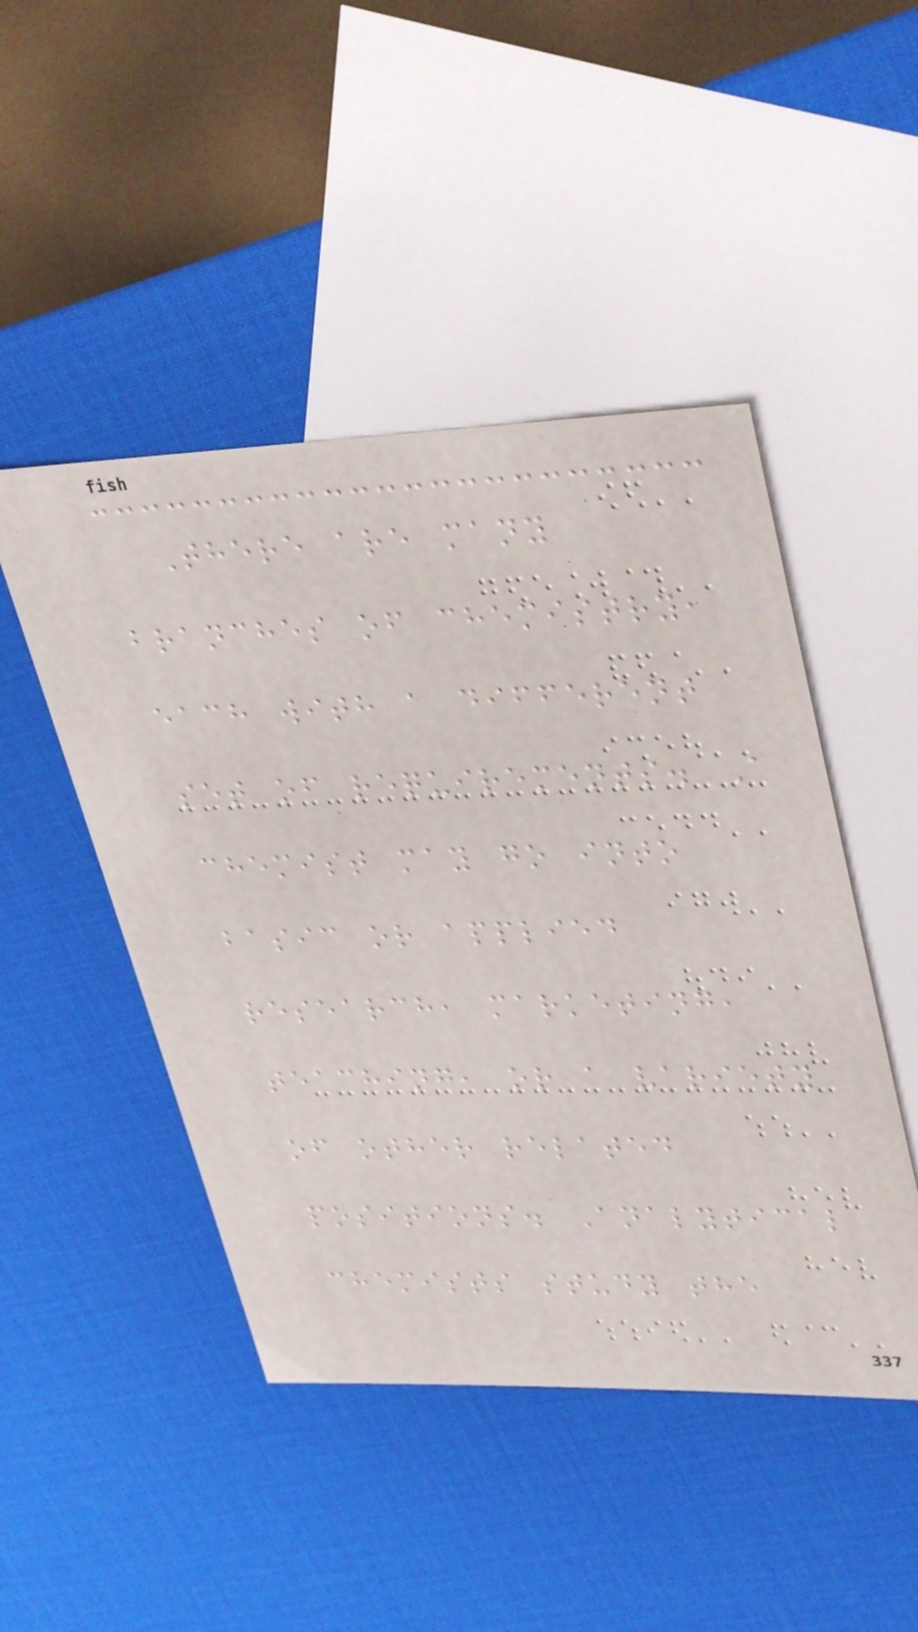There are many
branches of chemistry,
each with a different
set of requirements. A
chemist may go into
basic or applied
research, marketing,
teaching, or a variety
of other related
positions. Analytical
chemists study the
